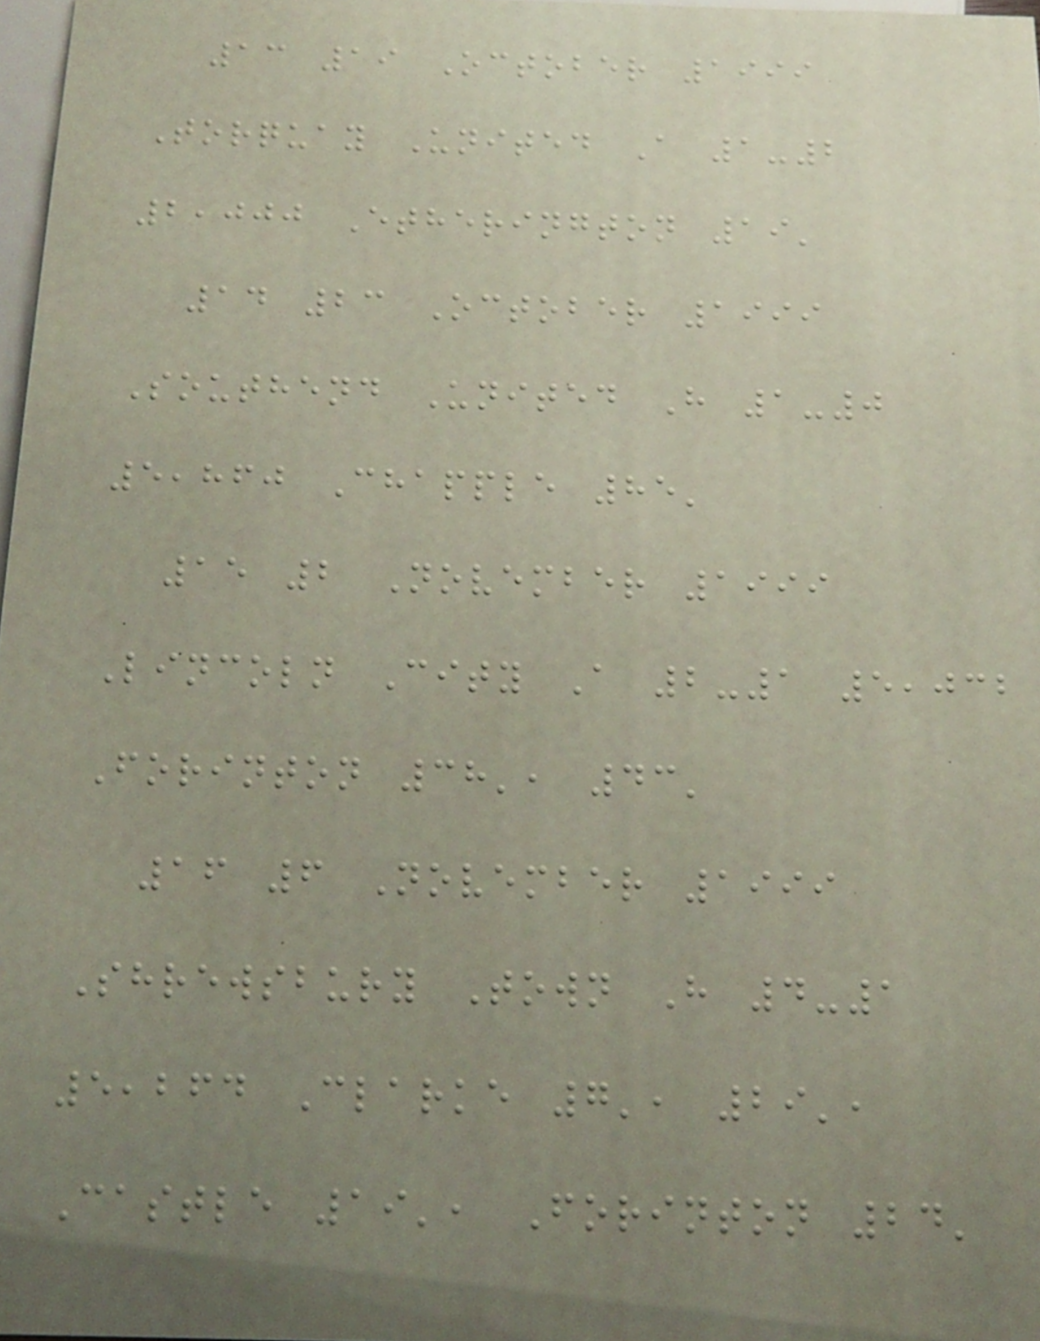13 19 October 1999
Torquay United A 1-2
2,000 Etherington 19'
14 23 October 1999
Southend United H 1-0
5,860 Chapple 85'
15 2 November 1999
Lincoln City A 2-1 5,032
Forinton 38', 43'
16 6 November 1999
Shrewsbury Town H 4-1
5,264 Clarke 7', 29',
Castle 19', Forinton 24'
